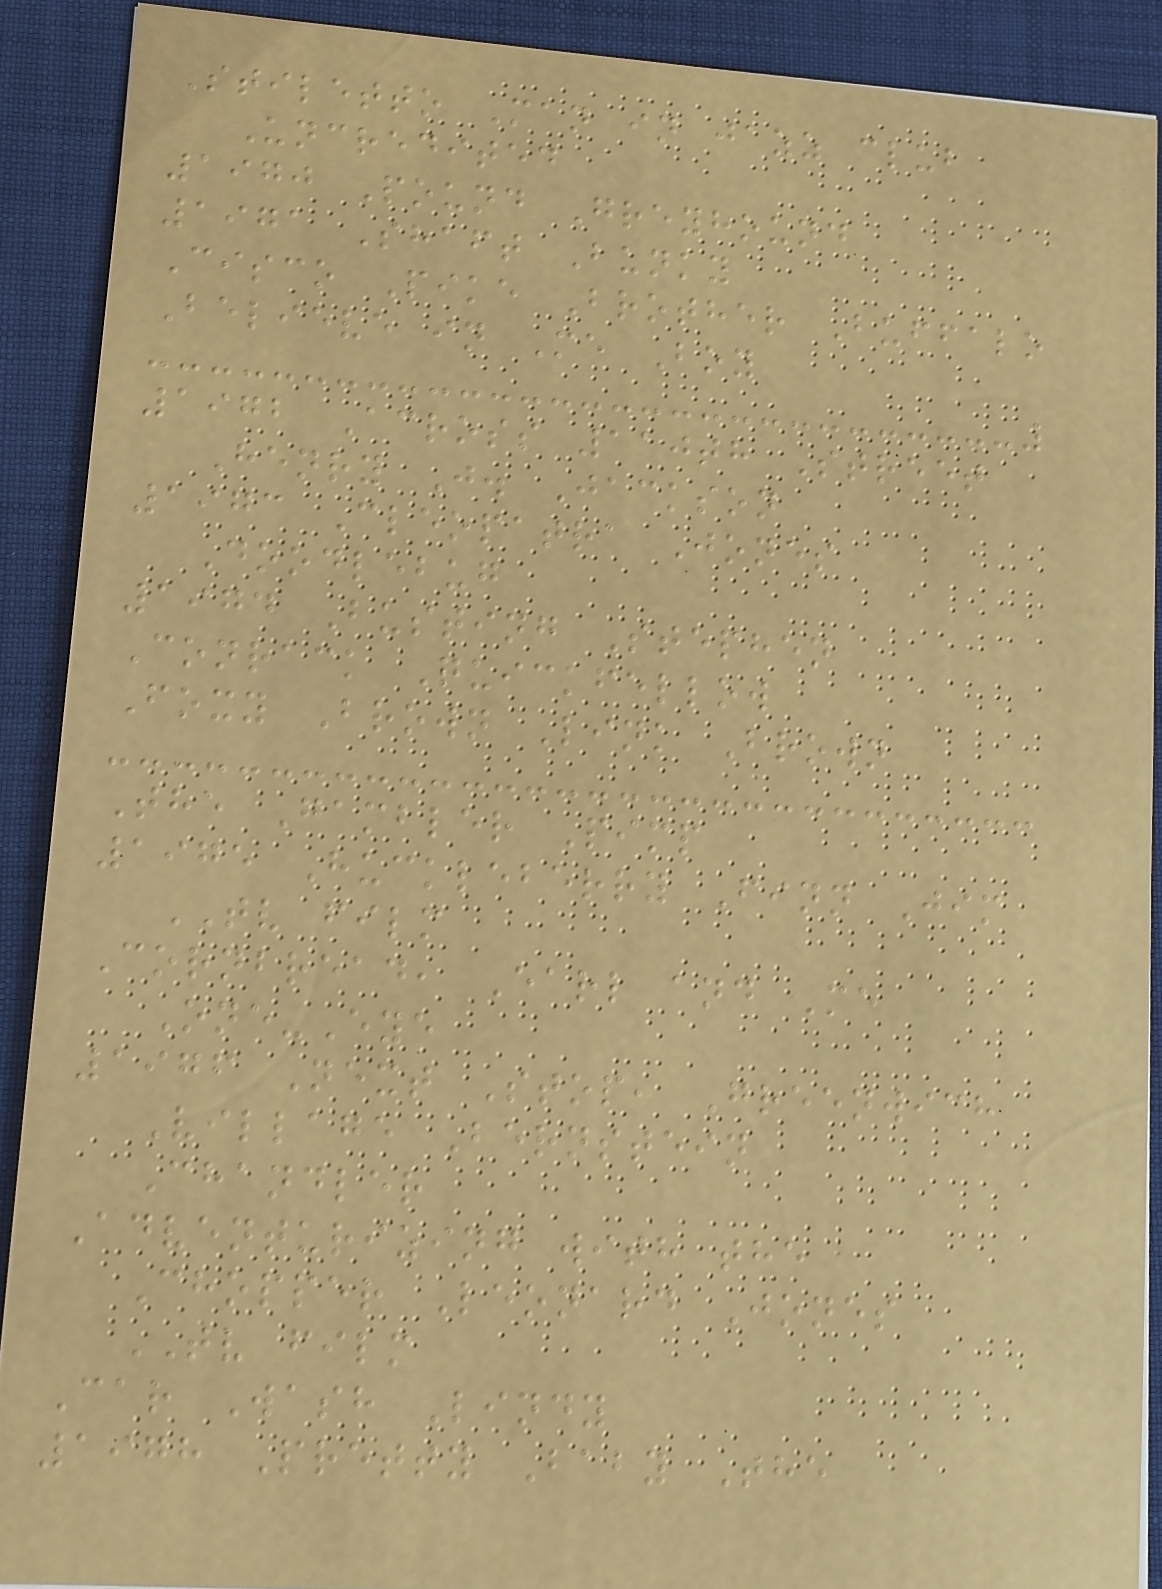Stiletto Man in jazz club
Uncredited
1970 Pound Greyhound
1971 Shaft Bunky
Cisco Pike Brother Buffalo
Believe in Me Boy
1972 Across 110th Street
Henry J. Jackson
1973 Cleopatra Jones
Doodlebug
1974 Busting Stephen
Conrack Quickfellow
Foxy Brown Link Brown
The Gambler Pimp
1975 Huckleberry Finn Jim
TV film
Cornbread, Earl and Me
One-Eye
1976 Next Stop, Greenwich
Village Bernstein
Chandler
Adventurizing with the
Chopper Leonard Jones
TV film
Car Wash Lindy
1978 Pretty Baby The
